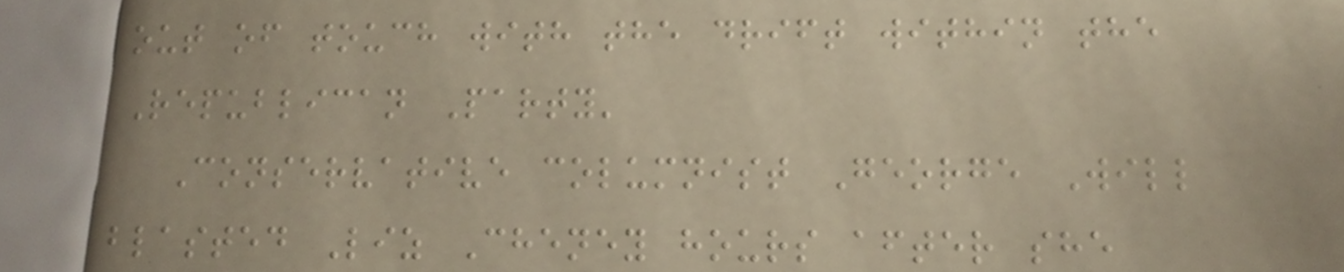out of touch with the drift within the
Republican Party'
Conservative columnist George Will
blasted Liz Cheney hours after she
